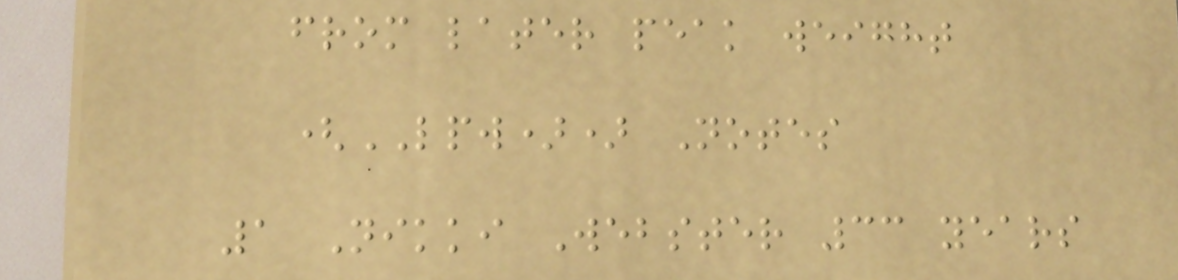from later peak weight
(LPW)) Notes
1 Nikki Webster 33 years
